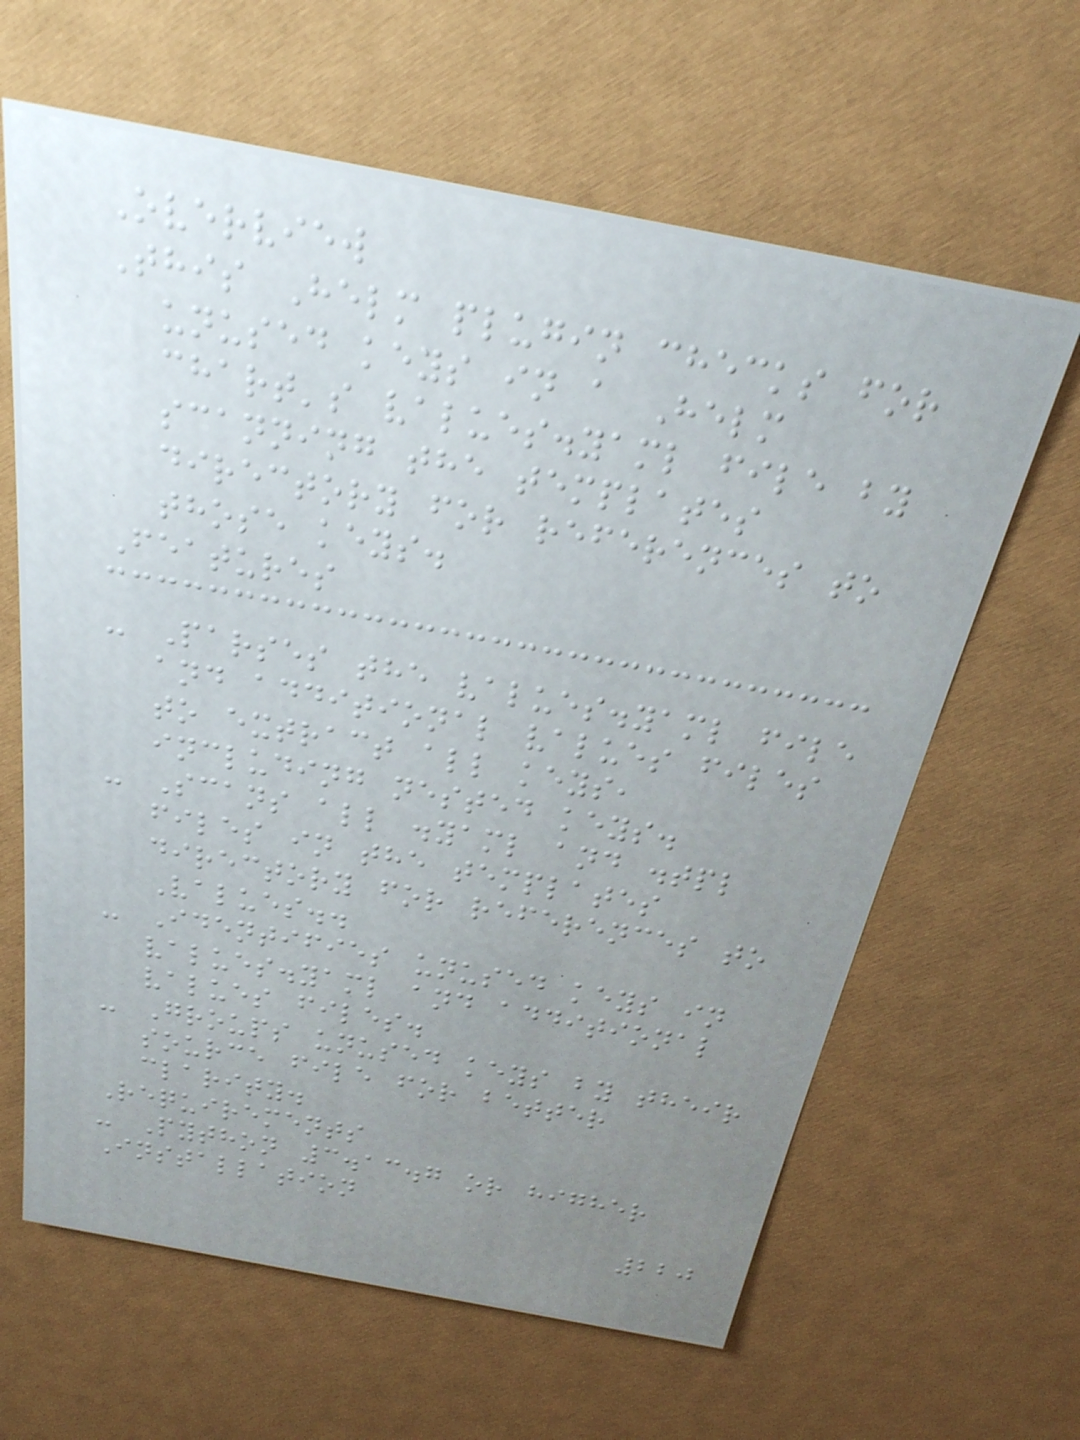Overview
This Helm plugin checks for
unused keys in a Helm
chart's values.yaml file by
scanning the templates
directory for references to
those keys.
Features
- Parses the values.yaml file
and additional values files
to extract all keys,
including nested keys.
- Scans all .yaml and .tpl
files in the templates
directory for references to
Values..
- Identifies unused keys in
values.yaml and additional
values files.
- Groups unused keys by their
source file for better
clarity.
Requirements
- Python 3.13.7 or higher
Installation
220
